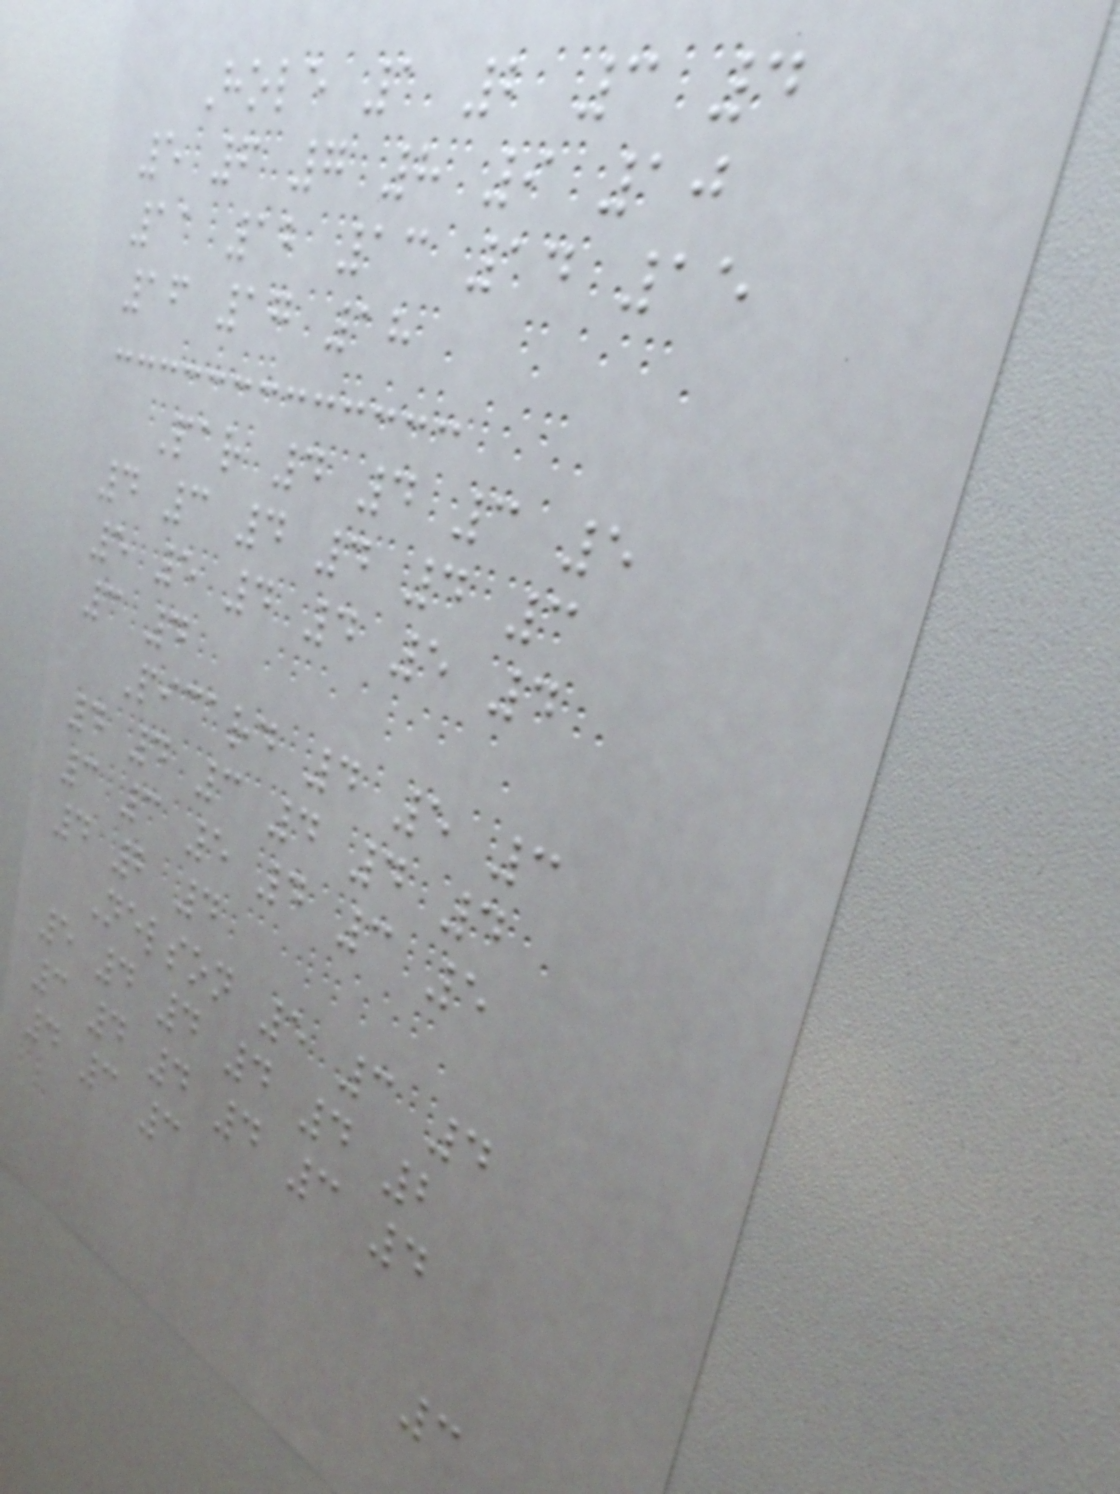Hole 1 2 3 4
5 6 7 8 9 10
11 12 13 14 15
16 17 18
Par 4 4 3 5
4 3 4 4 4 3
5 5 4 4 5 4
3 4
Picard 4 5 3
4 4 3 4 4 4
3 3 5 4 3 5
4 2 4
Nelson 5 3 4
5 4 4 4 4 2
3 4 4 4 3 4
4 3 3
3
